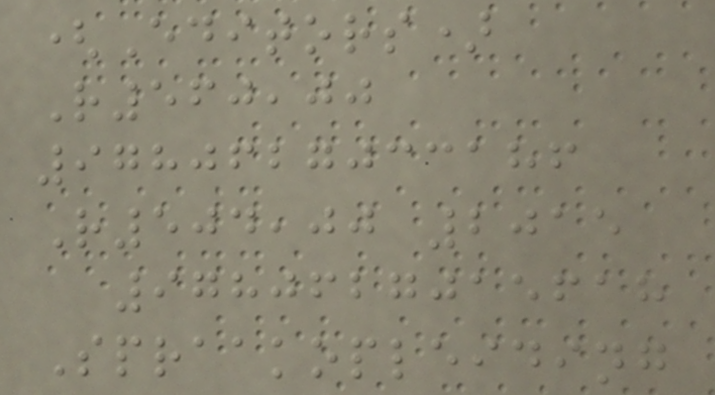(Editors)
R560,00
9780627033186
R504,00 2015
9780627015618
Spraakopleiding
